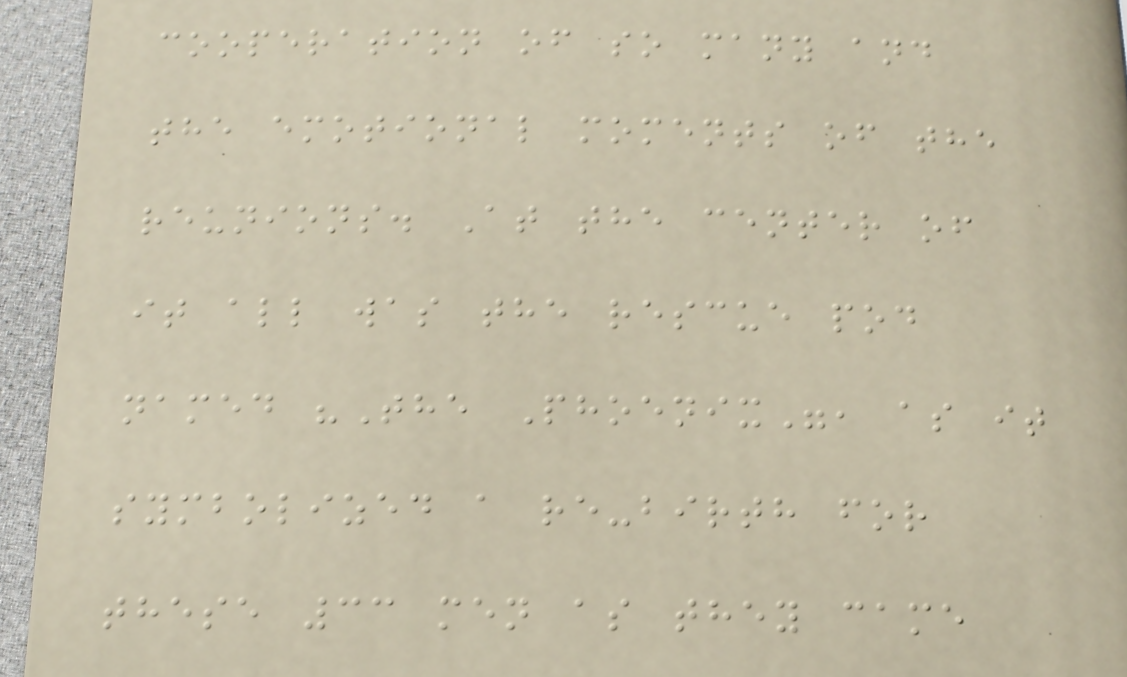cooperation of so many and
the emotional moments of the
reunions. At the center of
it all was the rescue pod
named "The Phoenix", as it
symbolized a re-birth for
these 33 men as they came
